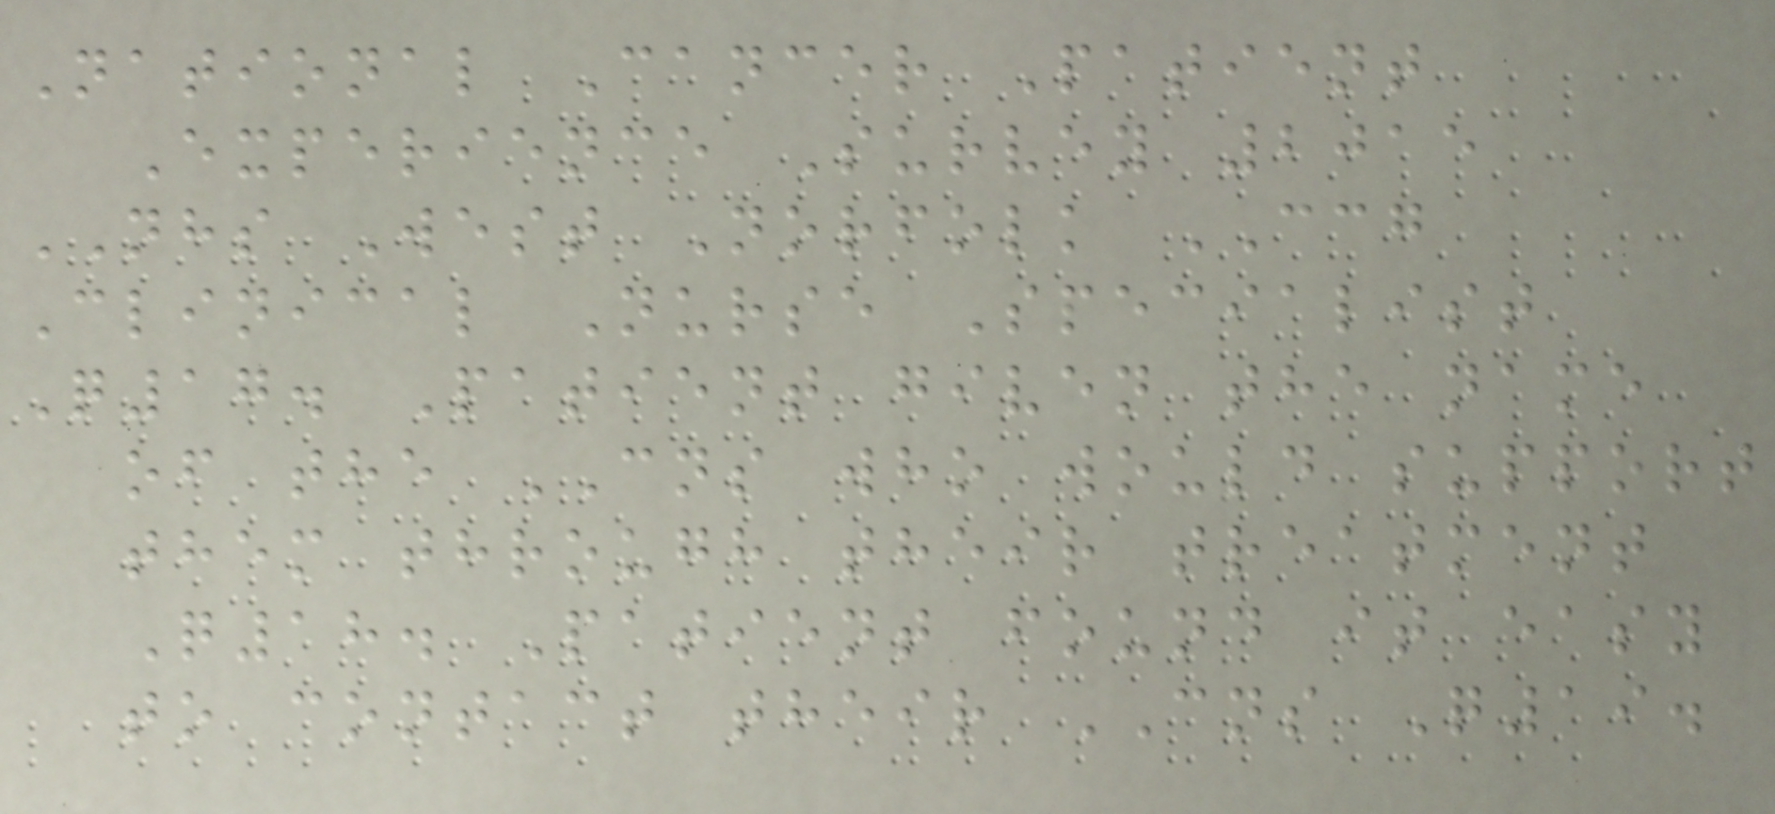National Cancer Patient
Experience Survey 2015
NHS West Norfolk CCG
Clinical Nurse Specialist
Q17. Patient given the name
of the CNS who would support
them through their treatment
Q18. Patient found it easy
to contact their CNS Q19.
